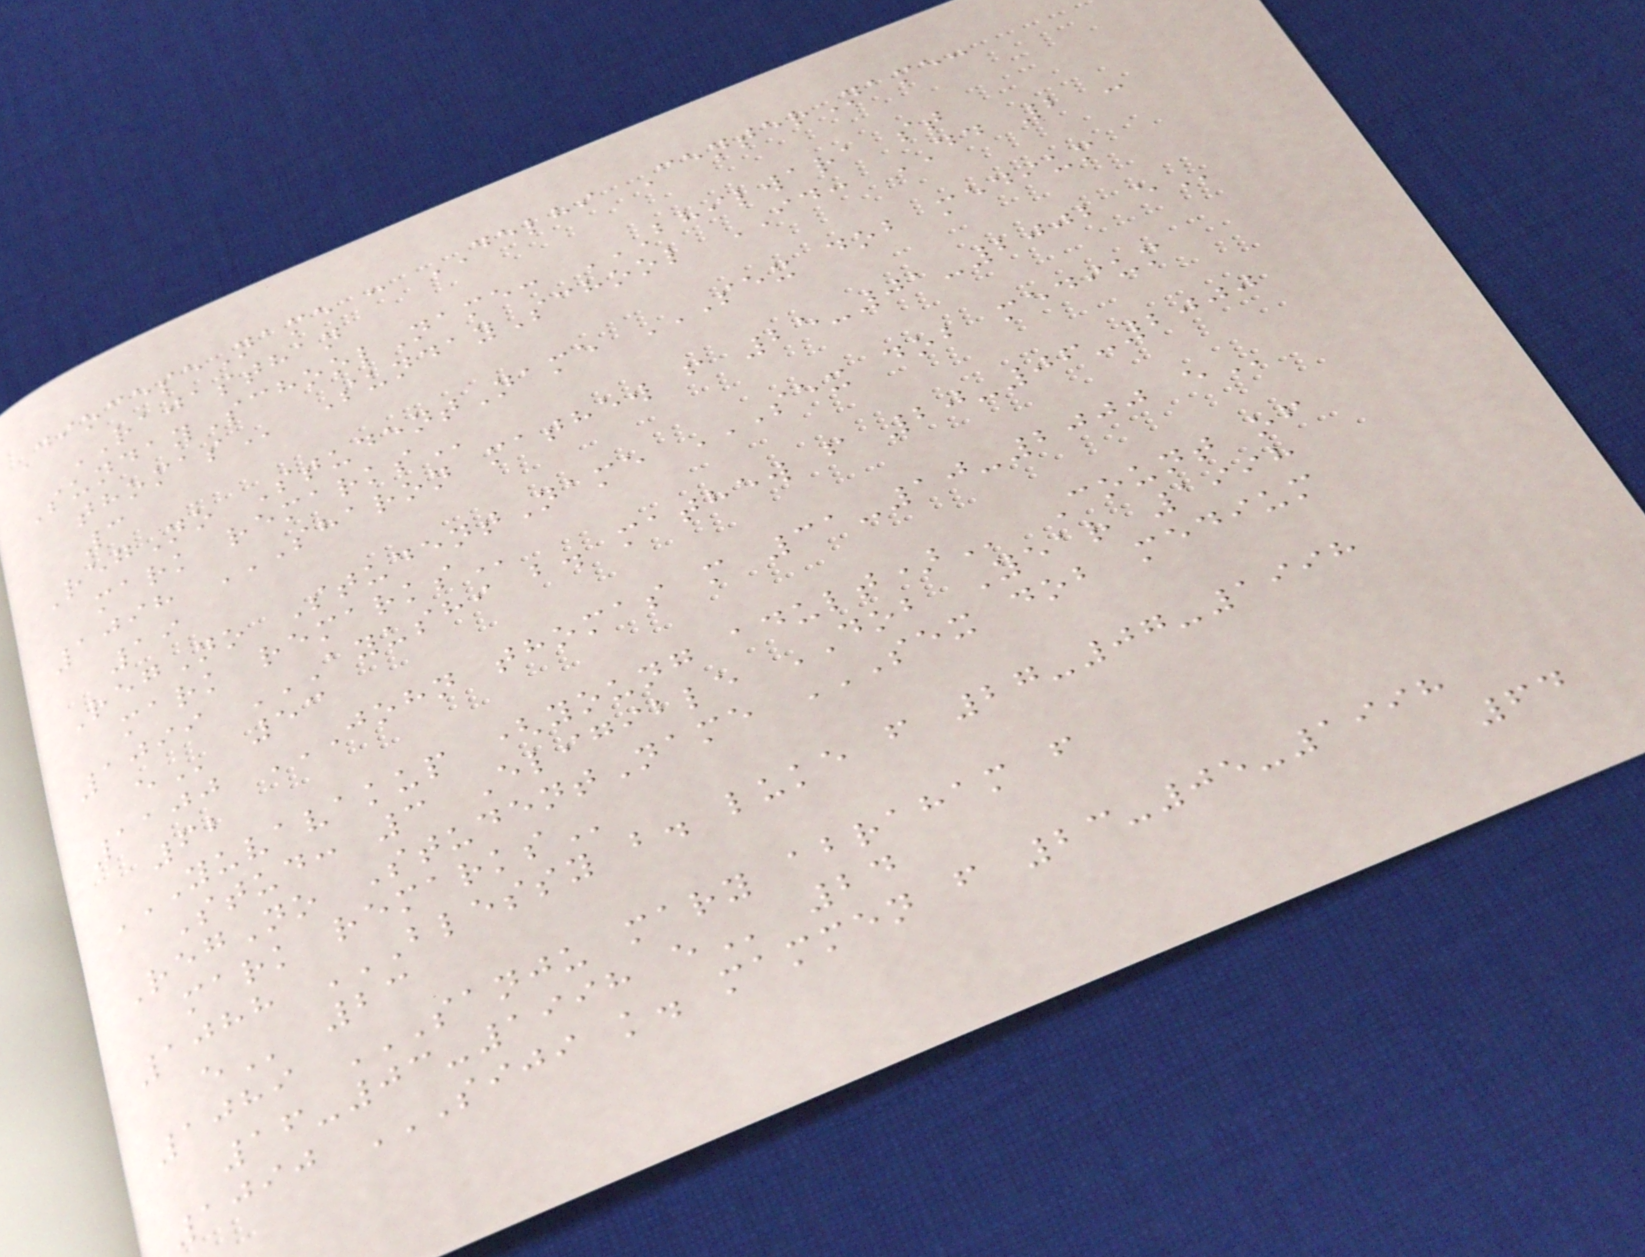DioceseName : DELHI CenterName:
RAJASTHAN
SundaySchoolName: BHILWARA ST
THOMAS SundaySchool ID: DD 2 -
3
RegNo StudentName SEX DOB MEDIUM
MARK REMARKS
1098 SHARON MATHEW F 25-01-2002 E
19
RegNo StudentName SEX DOB MEDIUM
MARK REMARKS
1099 AYUSHI B. MATHEW F 20-06-2000
E 53
1100 JOHN THOMAS M 31-10-2000 E
62
YUVAVAKUP (YOUNG ADULT) Count of
Stud: 3 Eligible DOB Year 1998
RegNo StudentName SEX DOB MEDIUM
MARK REMARKS
1088 BLESSY B. LUKE F 27-07-1998
E 23
1089 SANJU MARY ABRAHAM F
16-03-1998 E 24
1090 SIJI K. MAMMEN F 23-05-1998
64
